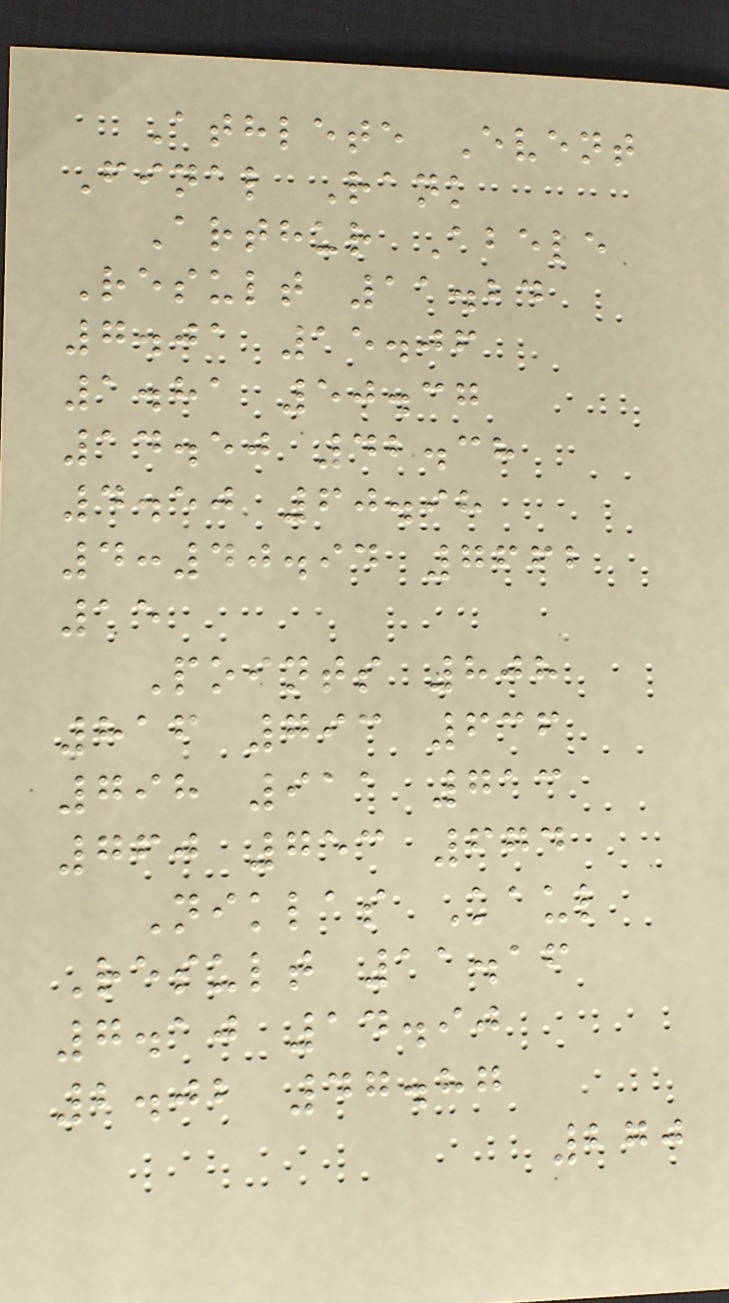Athlete Event
Final Rank
Arthur Abele
Result 11.24
7.01 15.06
1.81 50.37
14.50 42.38
4.50 60.98
4:40.94 7662
15
Points 808
816 793 636
798 911 713
760 753 674
Niklas Kaul
Result 11.16
7.10 14.90
2.02 47.87
270
